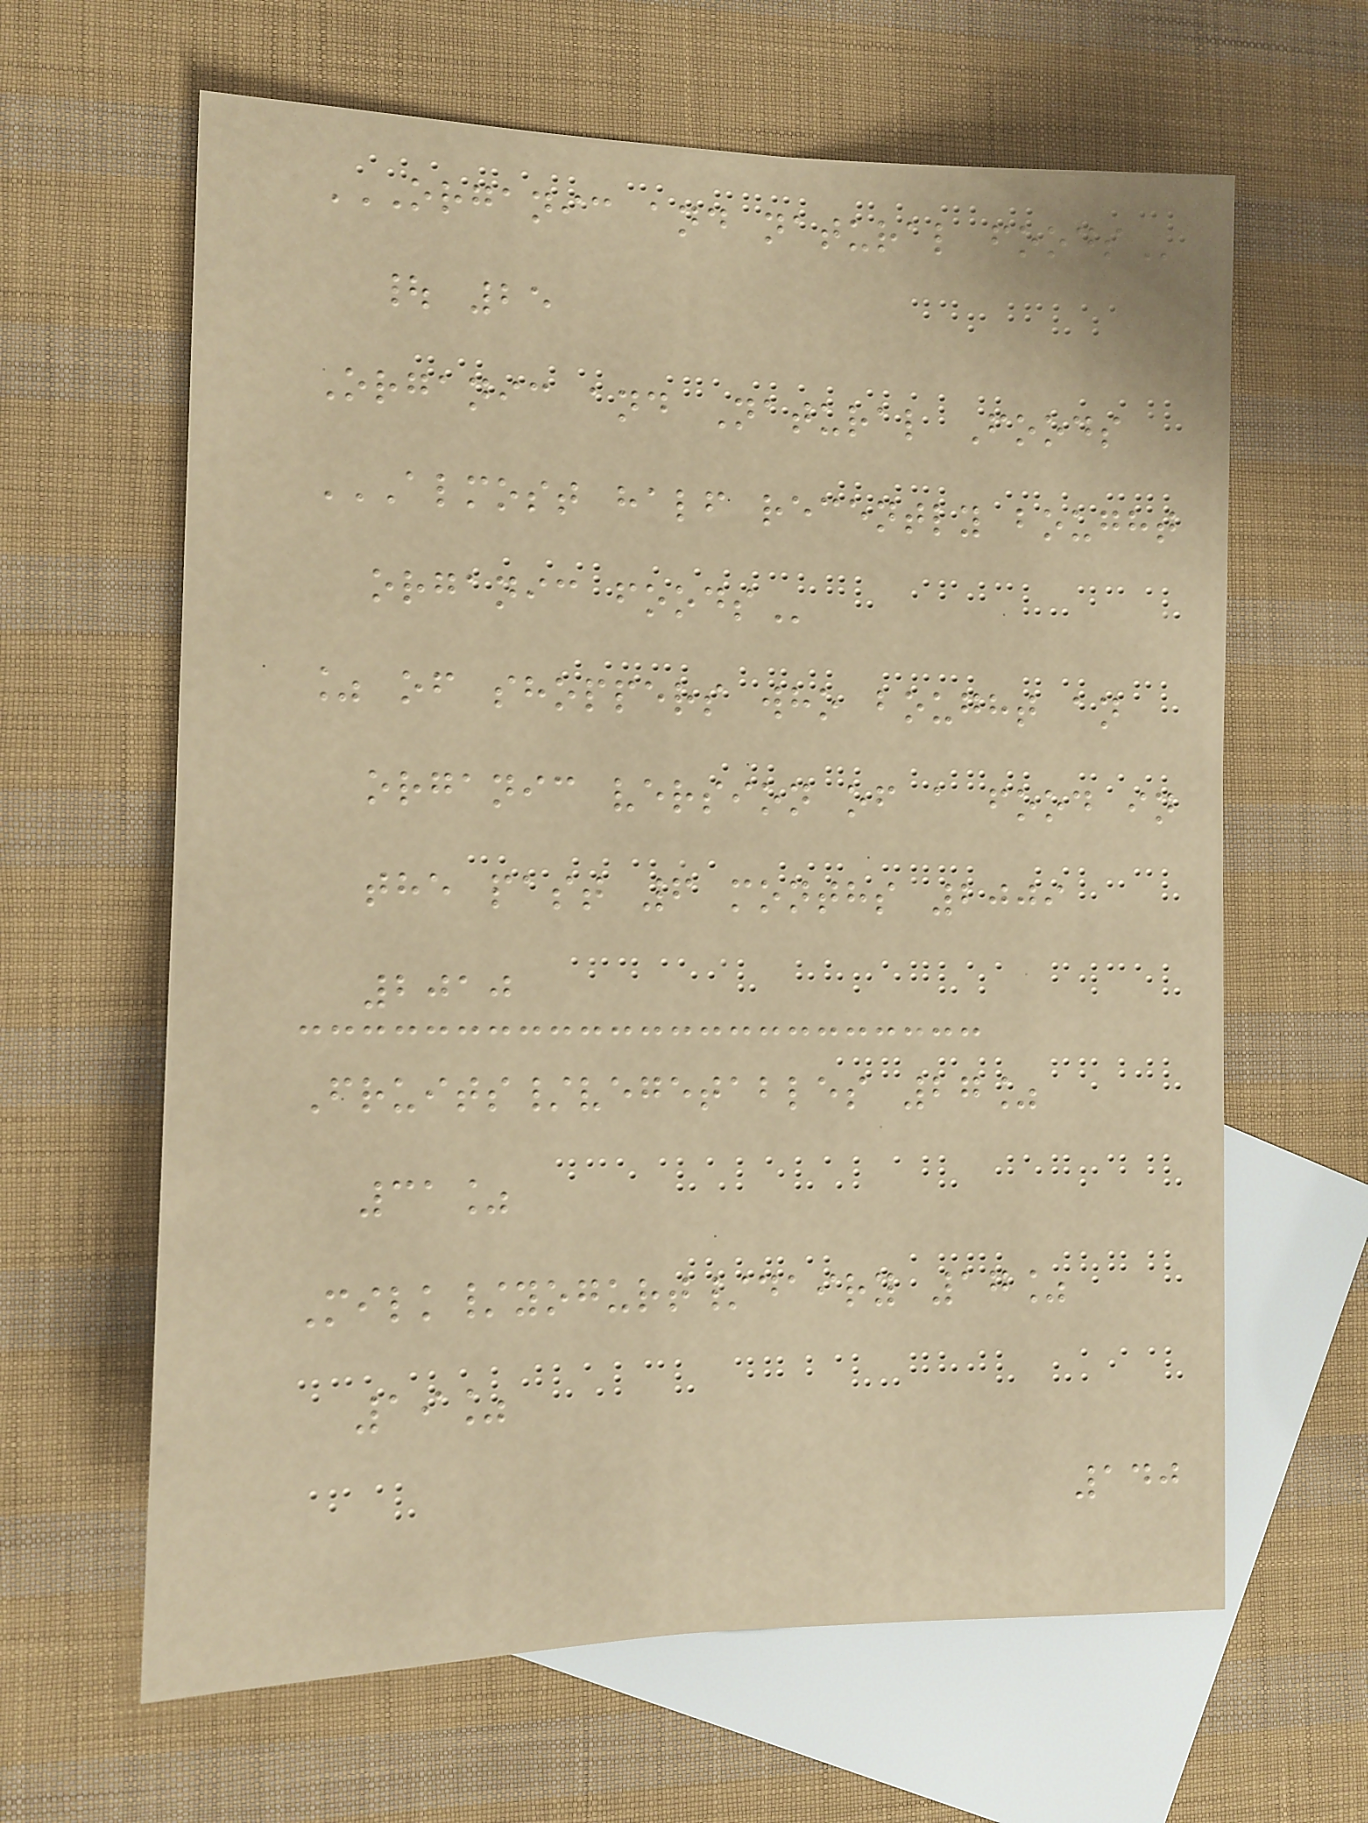ORGANIC AND NATURAL FOODS
| 25
Organic and Natural Foods
ALMOST HALF RECENTLY BOUGHT
ORGANIC FOODS
% of shoppers who bought an
organic version of a food in
the past 6 months 2009
2010
Fruits/vegetables 27%
31%
Milk/yogurt/dairy 17%
19%
140
